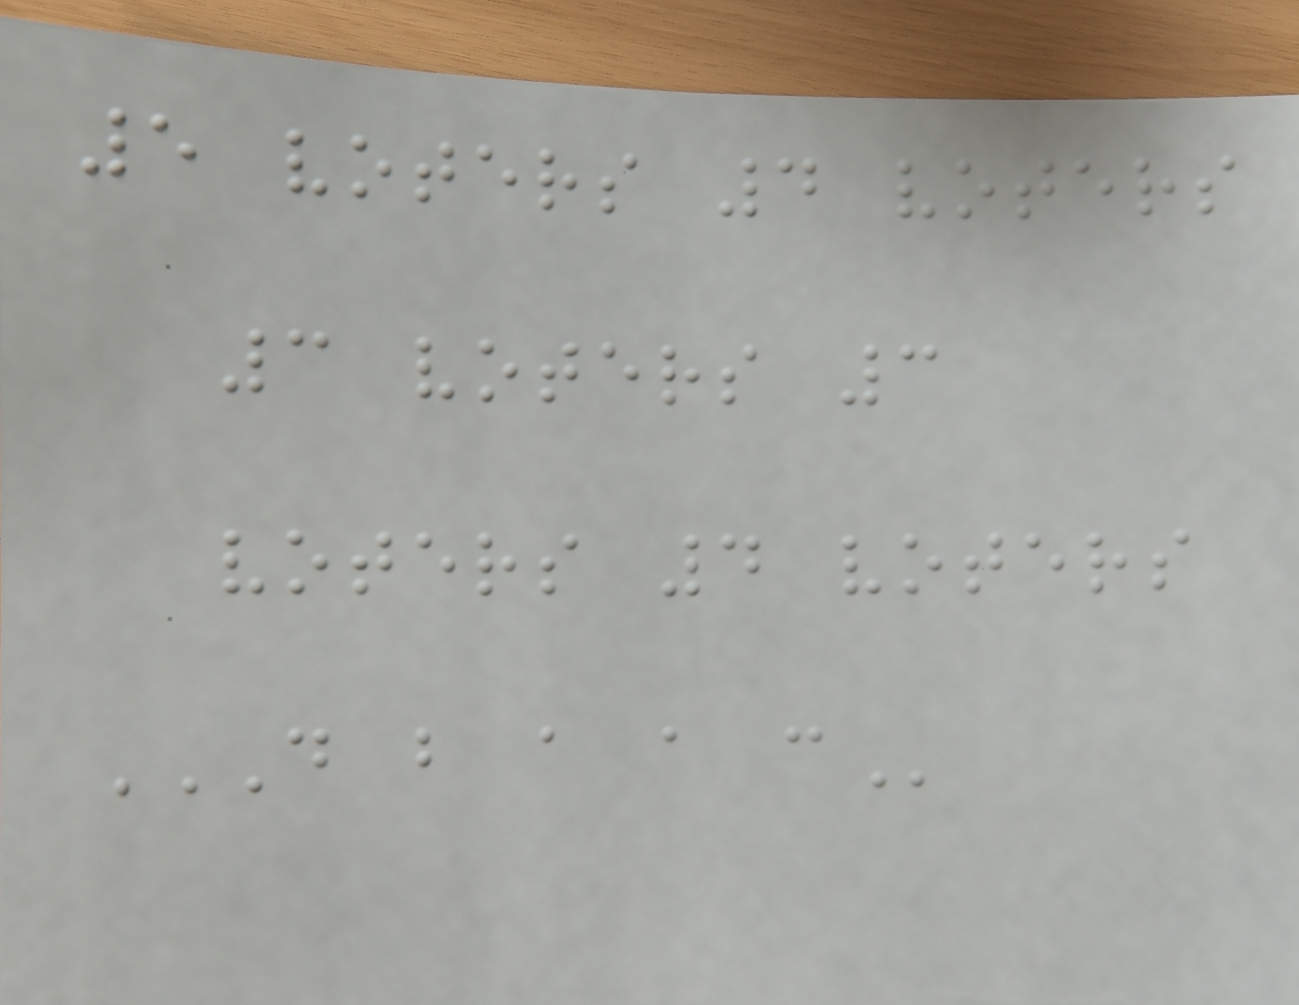5 voters 4 voters
3 voters 3
voters 4 voters
D B A A C
